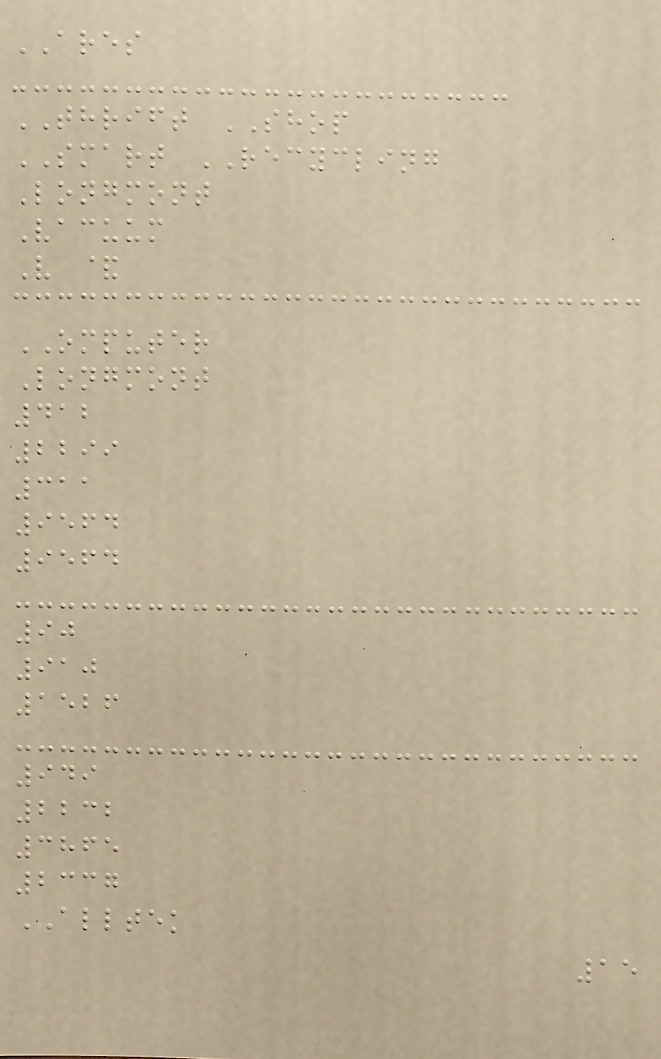ARES
THRIFT SHOP
SMART RECYCLING
Longmont
Vacuum
V &
OMPUTER
Longmont
412
2299
311
9564
9564
90
910
1526
949
2232
3865
2337
ALLTEK
15
